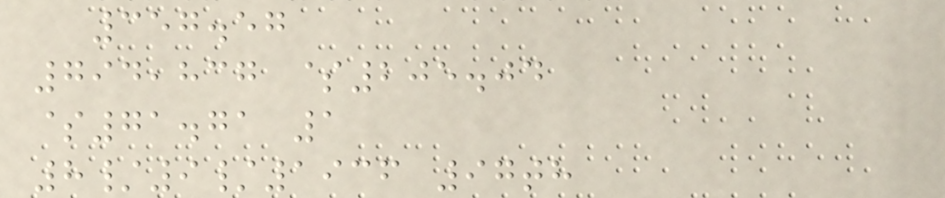357.57
794,837 $205.04
$71.71 1
8/9/1936 97th
